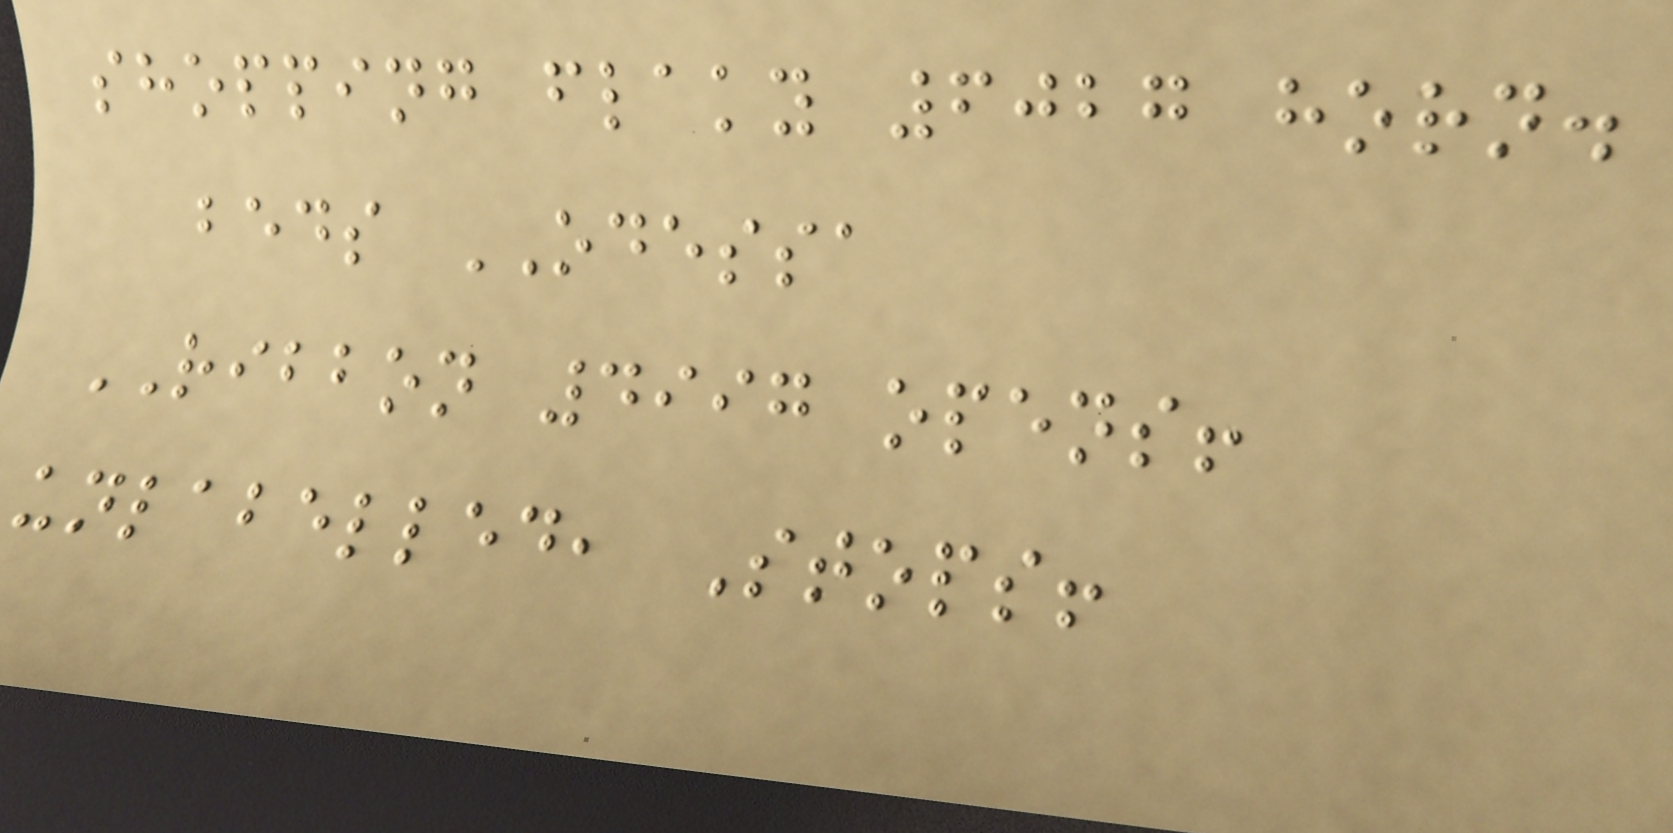shopping flaky 6027 horn.
beds ODESSA
RIBBON 4997 opens!
unlabelled, Stops!
